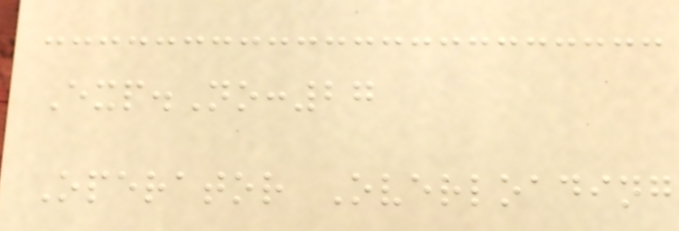Exp.No:27
Operator Overloading
